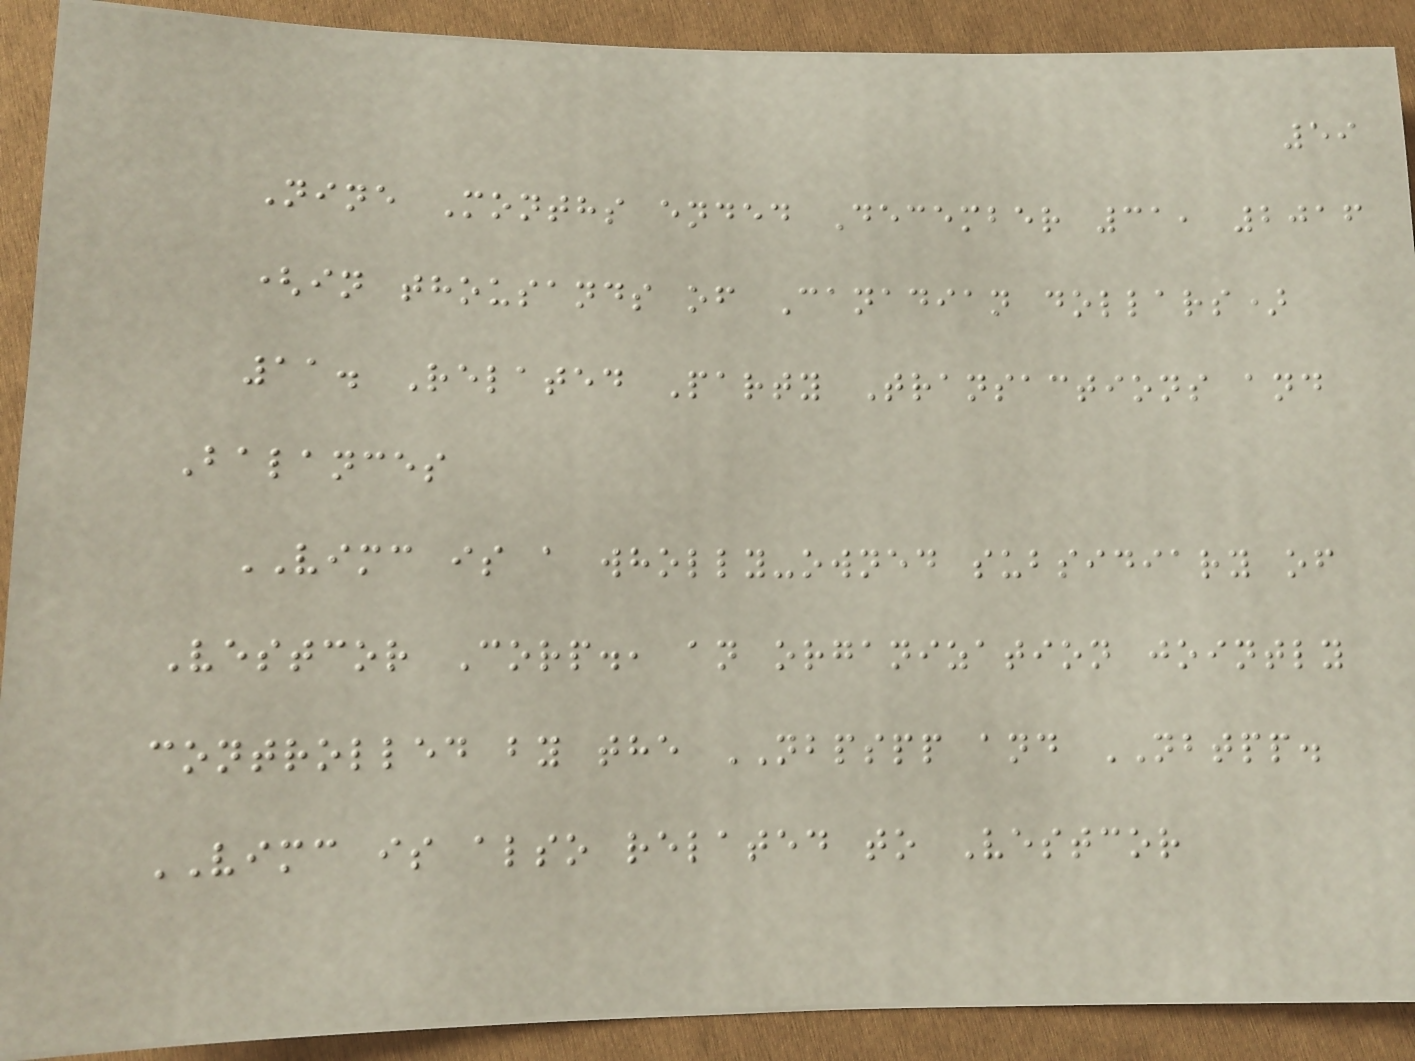59
Nine Months ended December 31, 2016
(in thousands of Canadian dollars)
11. Related Party Transactions and
Balances
VIMC is a wholly-owned subsidiary of
Vestcor Corp., an organization jointly
controlled by the NBPSPP and NBTPP.
VIMC is also related to Vestcor
